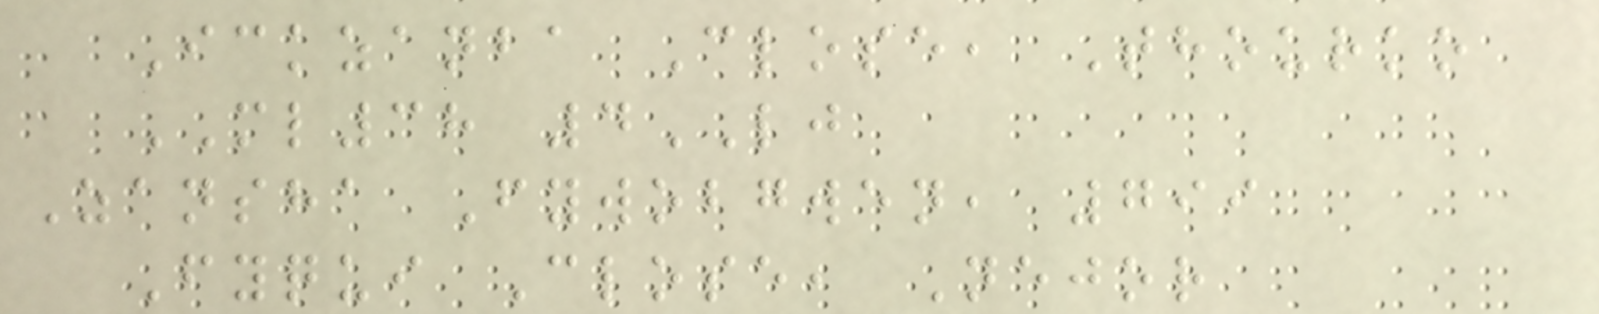Ickzanba Close, Thourko
ML38 4LJ
Zansha Fywobgwen, 799
Fyqui Close, Nejor
